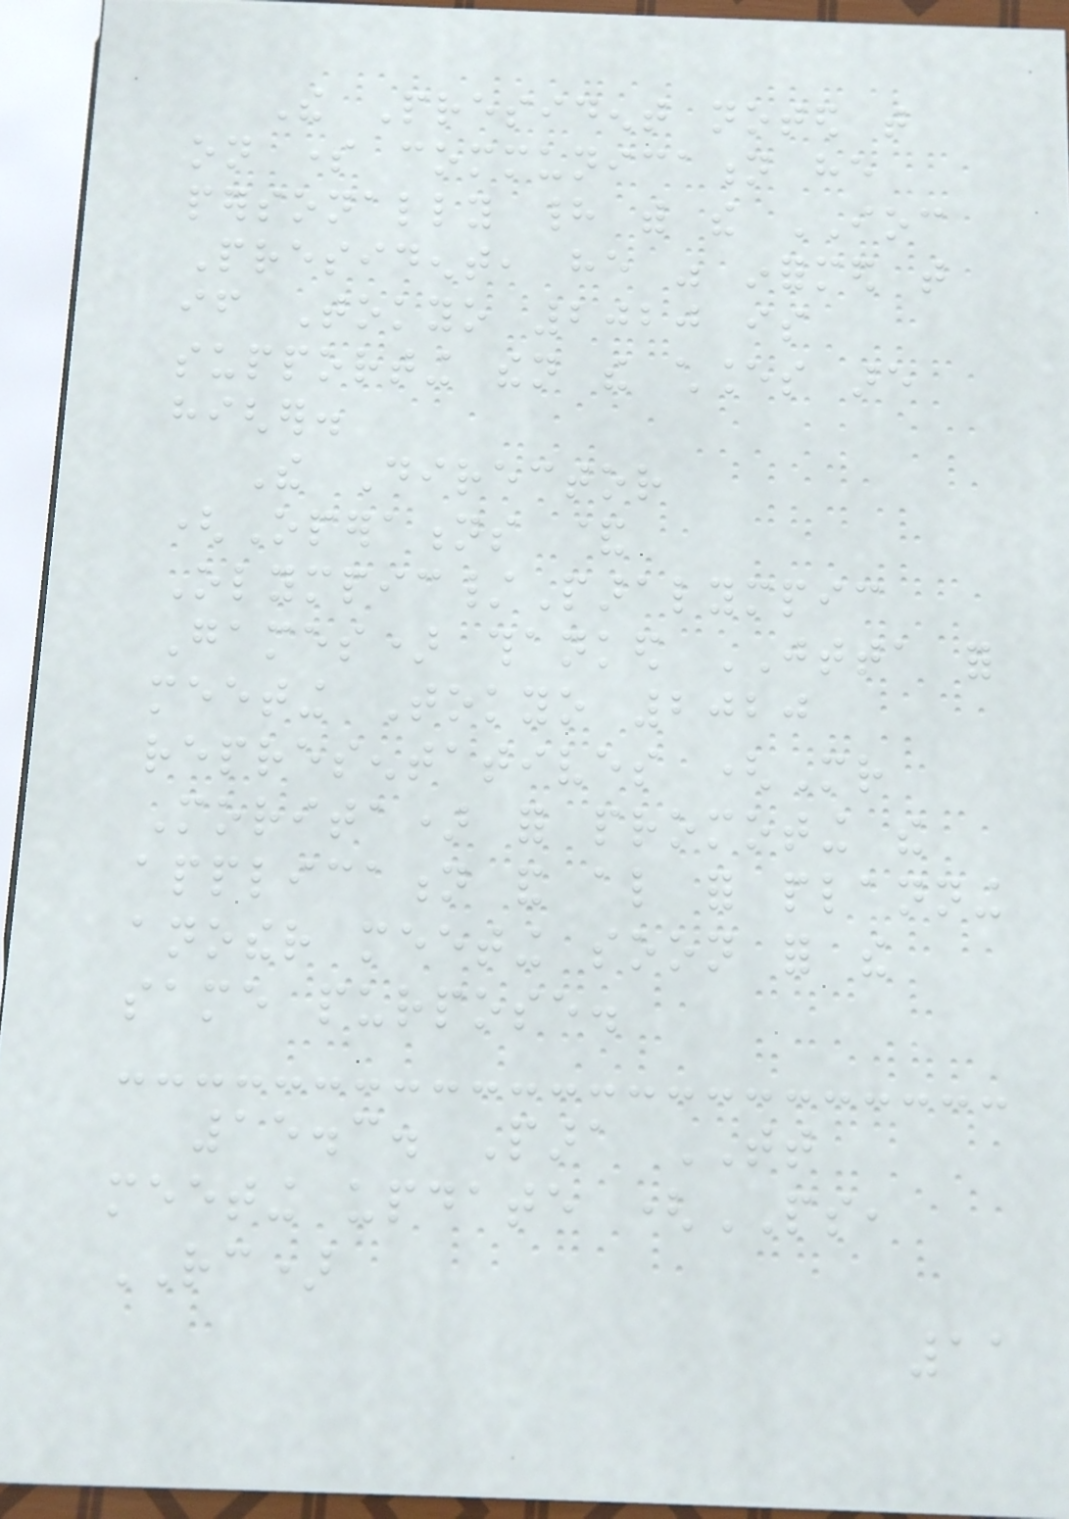The President noted that
on some communication he
personally had with the IOC
President, he was informed that
if Tokyo 2020 is
supporting then the chances are
higher.
The Director
(Operations &
Olympic/Paralympic
Games) thanked JTTA for
meeting Tokyo 2020
representatives (Mr
Morita) for promoting the
application and also for planning
another meeting soon for the
same purpose.
15.3. Para TT
meeting update (PS,
RC)
11
